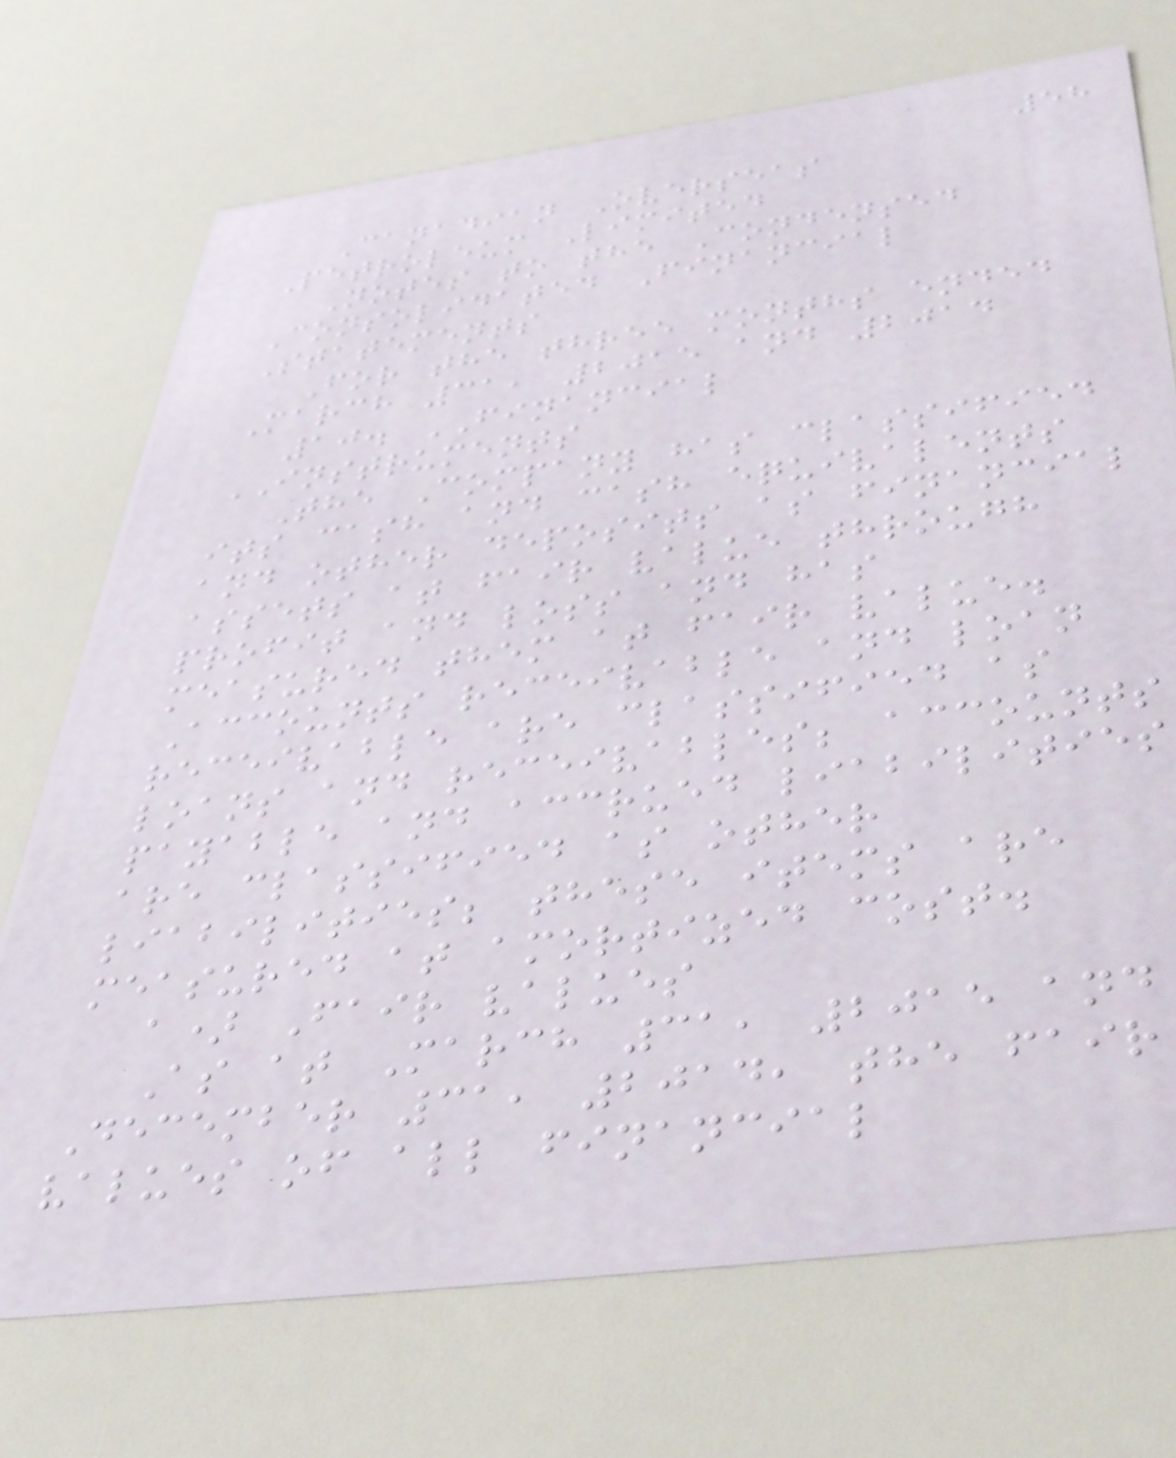58
Canadian Overseas
Petroleum Limited
Notes to the Condensed
Consolidated Financial
Statements
For the three months ended
March 31, 2015 and 2014
10. FINANCIAL
INSTRUMENTS
The Company has classified
its cash and cash equivalents
and other deposits as financial
assets at fair value through
profit and loss and has
measured them at fair value.
Accounts receivable and loan
receivable are classified as
loans and receivables; accounts
payable and accrued liabilities
are classified as other
liabilities; these items are
measured at amortized cost.
a) Fair values
As at March 31, 2015 and
December 31, 2014, the fair
values of all financial
